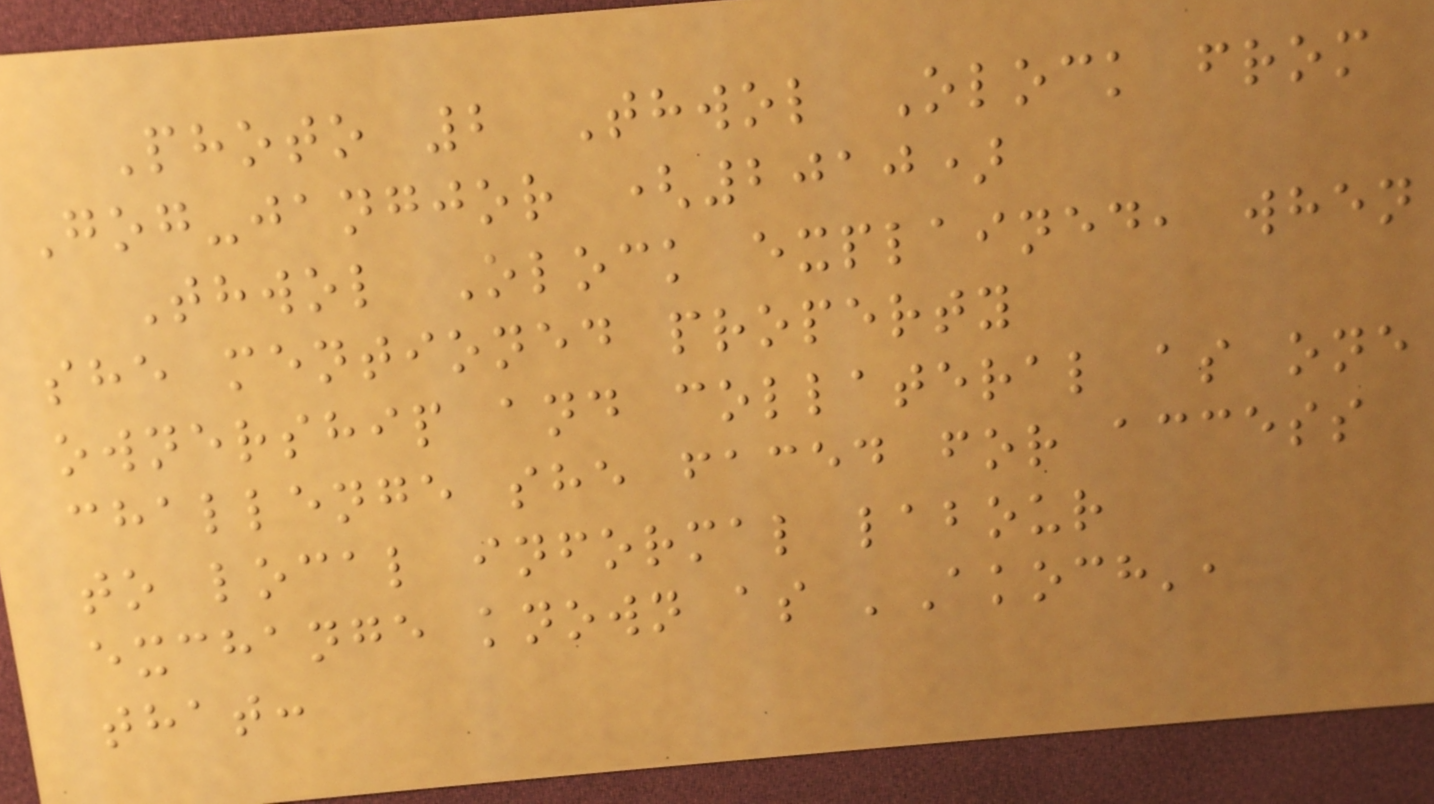Photo 2 Thwol Olock from
Gog-jangjor (2010)
Thwol Olock explained, when
she mentioned property
ownership and collateral as one
challenge she faced for access
to local informal labour
exchange known as 'Akoch',
that:
